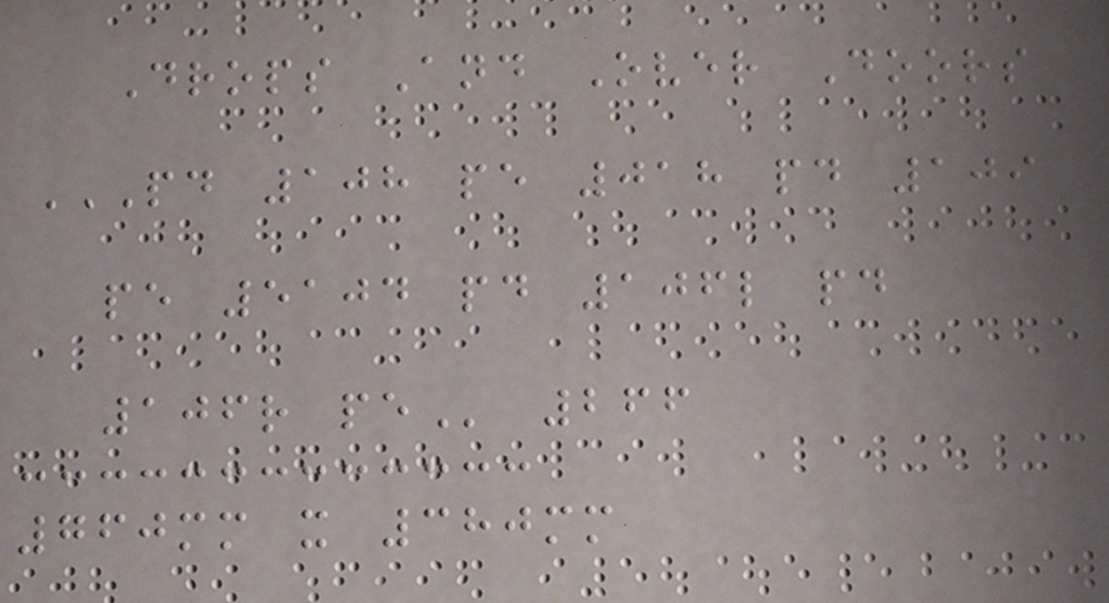Drops And Over Doors
PD 108 PE 018 PD 109
PE 5104 PD 106L PD
106R PE 266
760mm x 380mm
